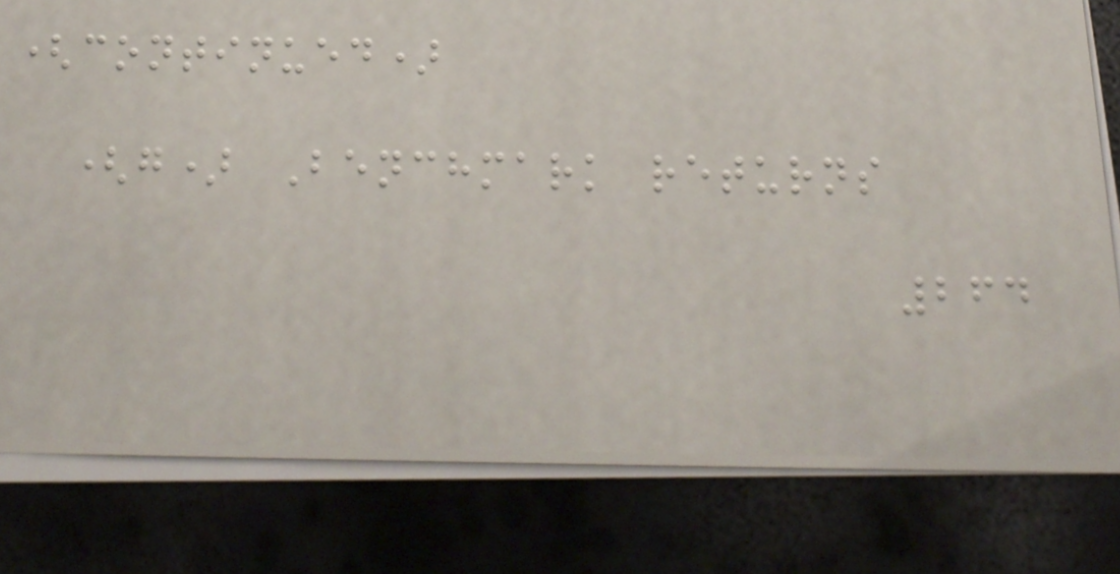(continued)
(g) Benchmark returns
264
